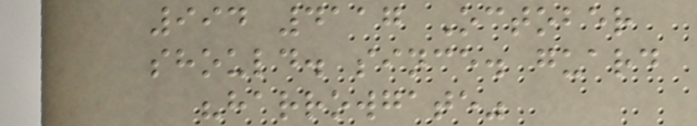994 4117 October
should. since. guard
"harrowgate"
